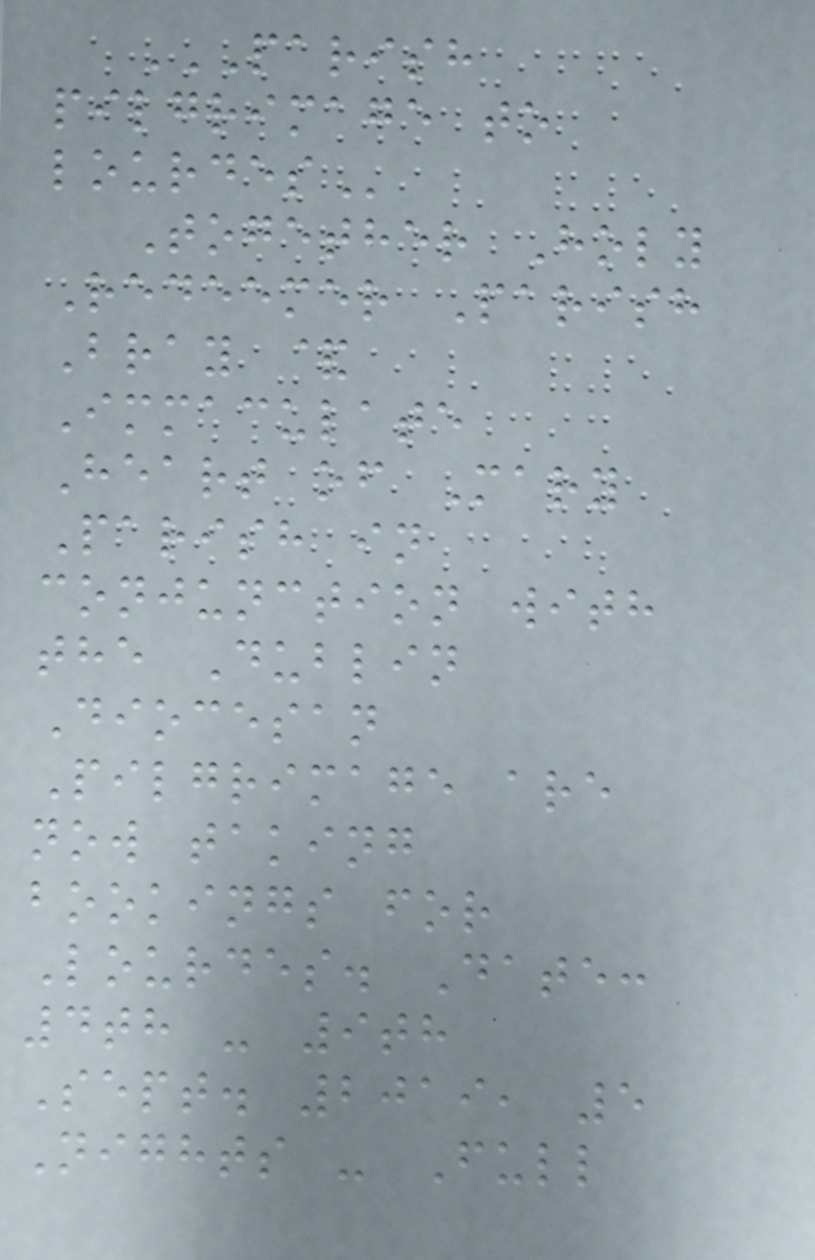PARISH
PILGRIMAGE TO
LOURDES
Together Holy
Redeemer Parish
Bray &
Immaculate
Heart of Mary
Parish in
conjunction with
the Dublin
Diocesan
Pilgrimage are
now taking
bookings for
Lourdes. Date:
4th - 9th
Sept. 2019, 5
Nights - Full
